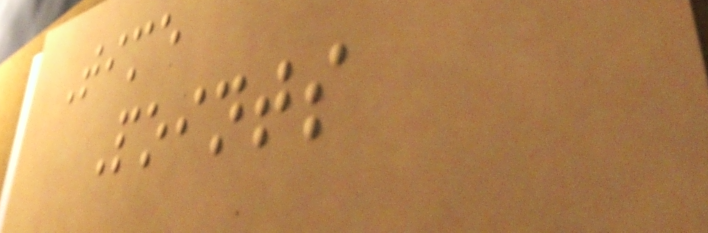Time
Points
